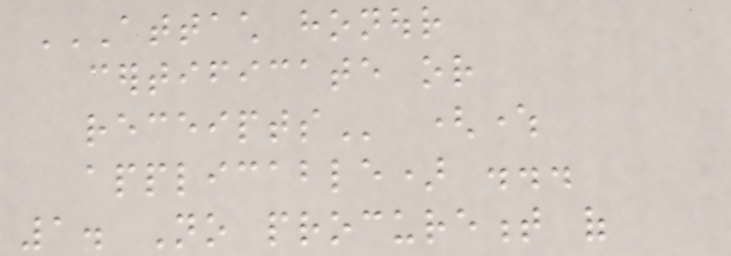ATTACH HONOUR
CERTIFICATE OR
RECEIPTS (where
applicable) ...
1. No procurement of
